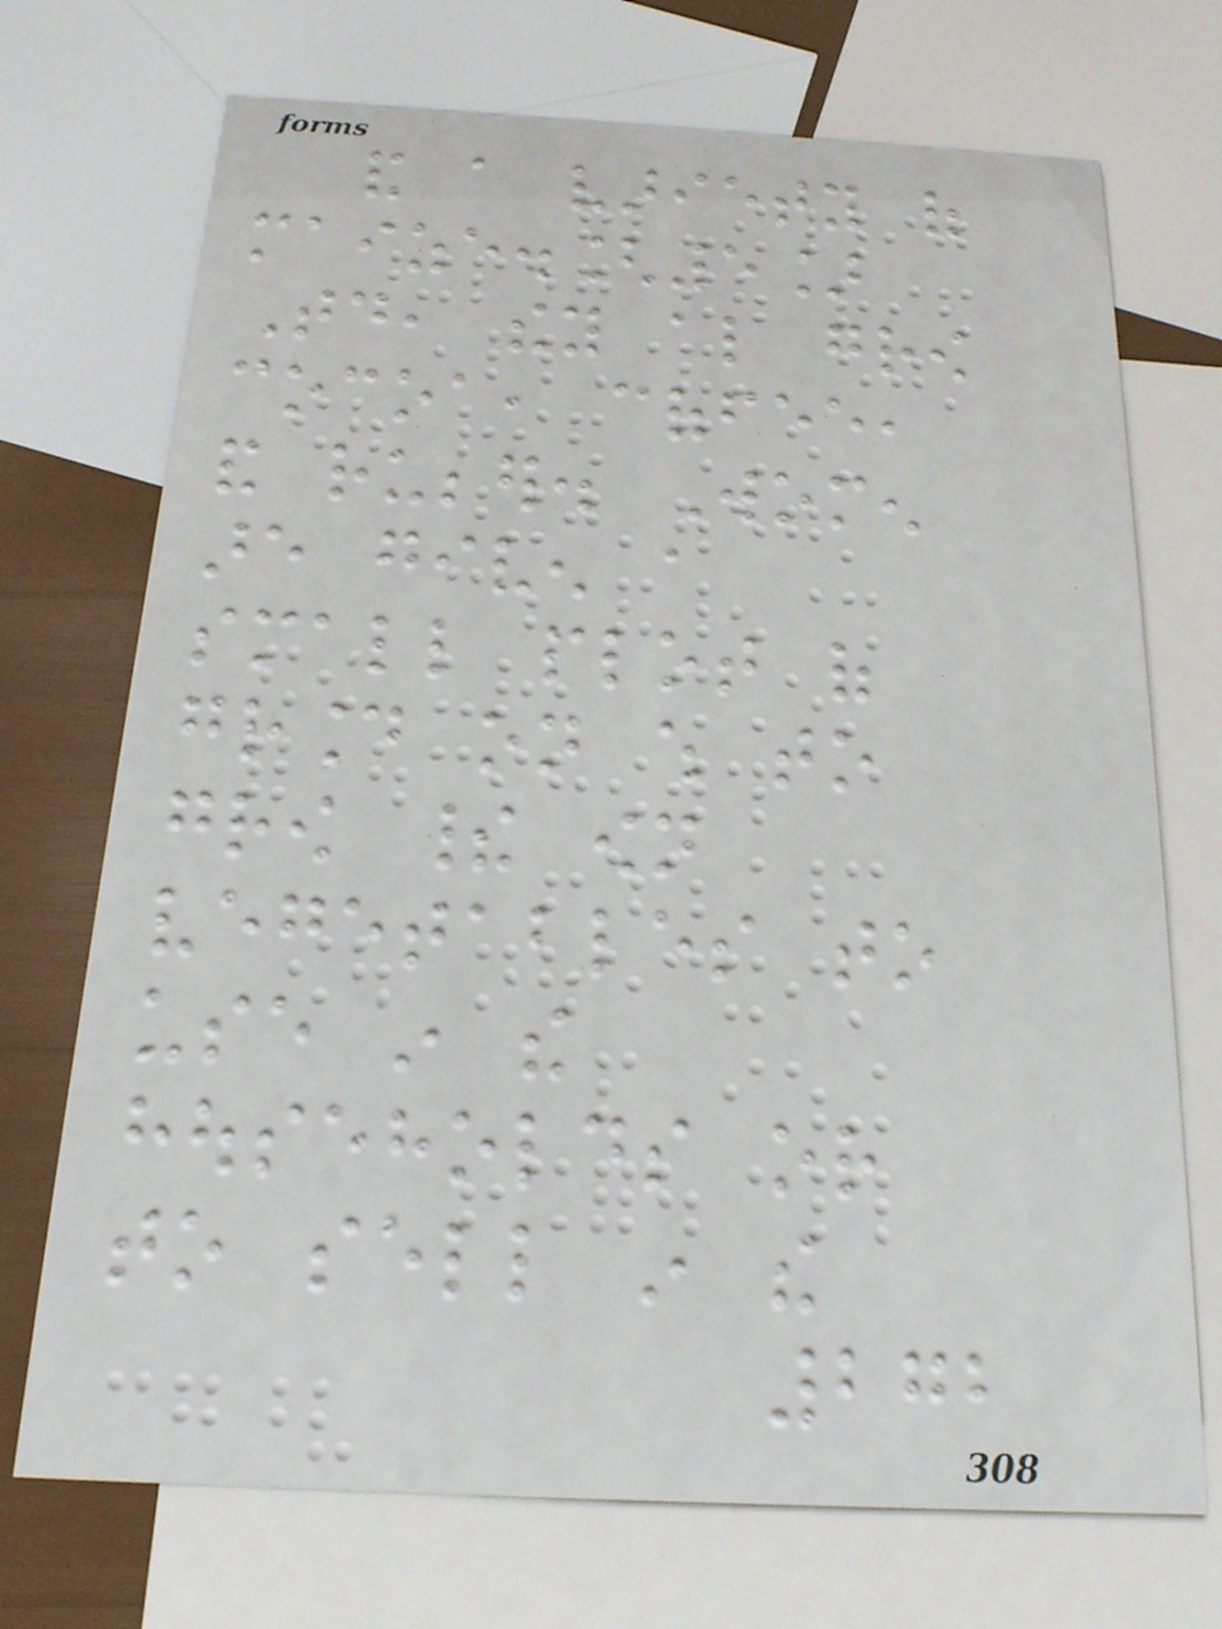and a variety of
maize.[5]
Today, they also grow
cocoa, coffee,
and rubber. Women
are given a
small plot of
ground on which to
grow their own
vegetables to
use in the
households or
to sell in the
272
